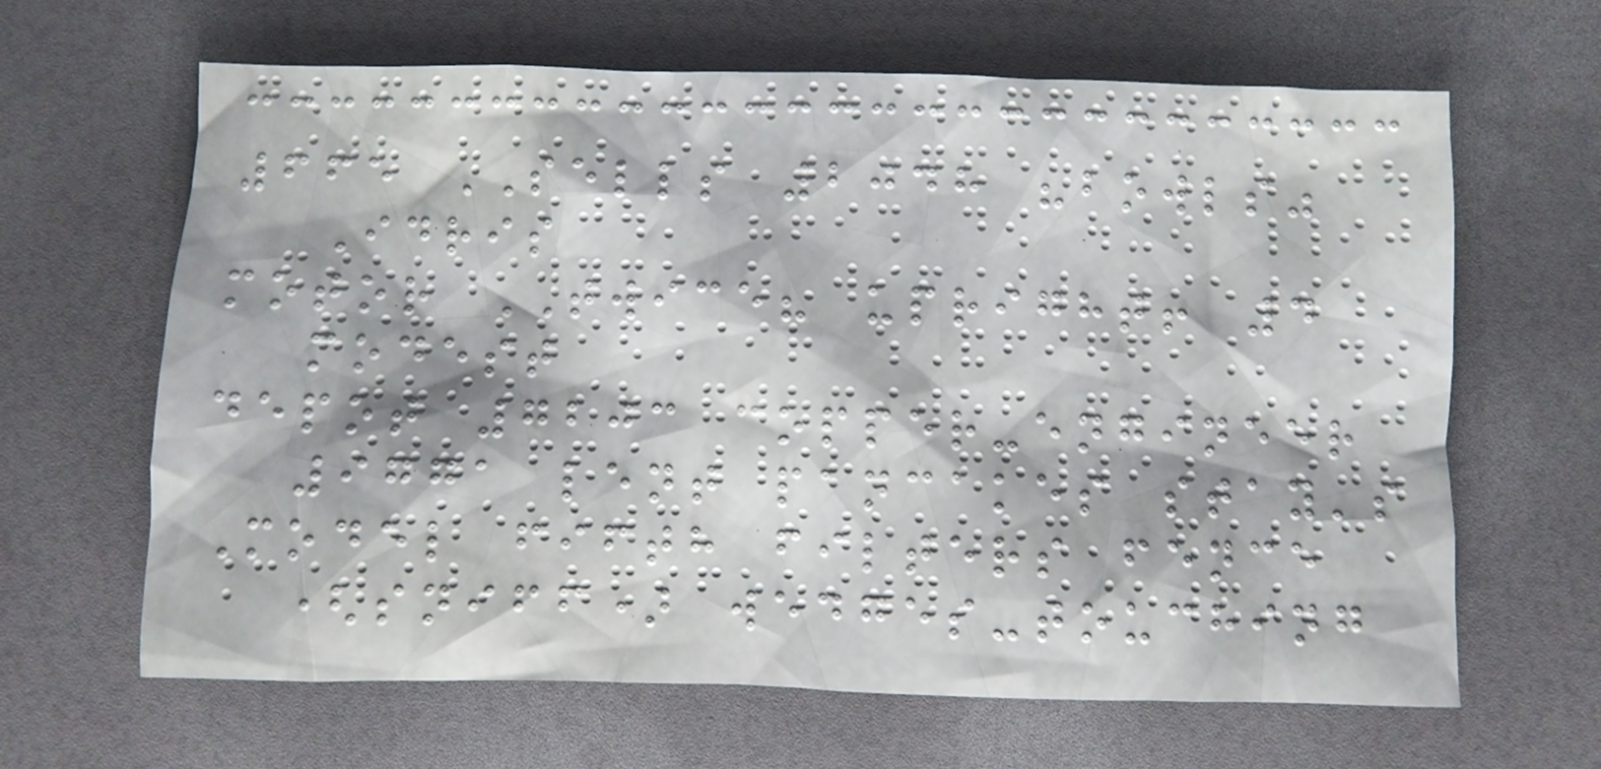665 SELLS 2048 "bowls"
Idris
motor TWICE? upright! 4
modest
depot 7203 copper-engineer
9771 lent pancakes stay's
Model fifth filters fence
(sniff) wedges-touching
